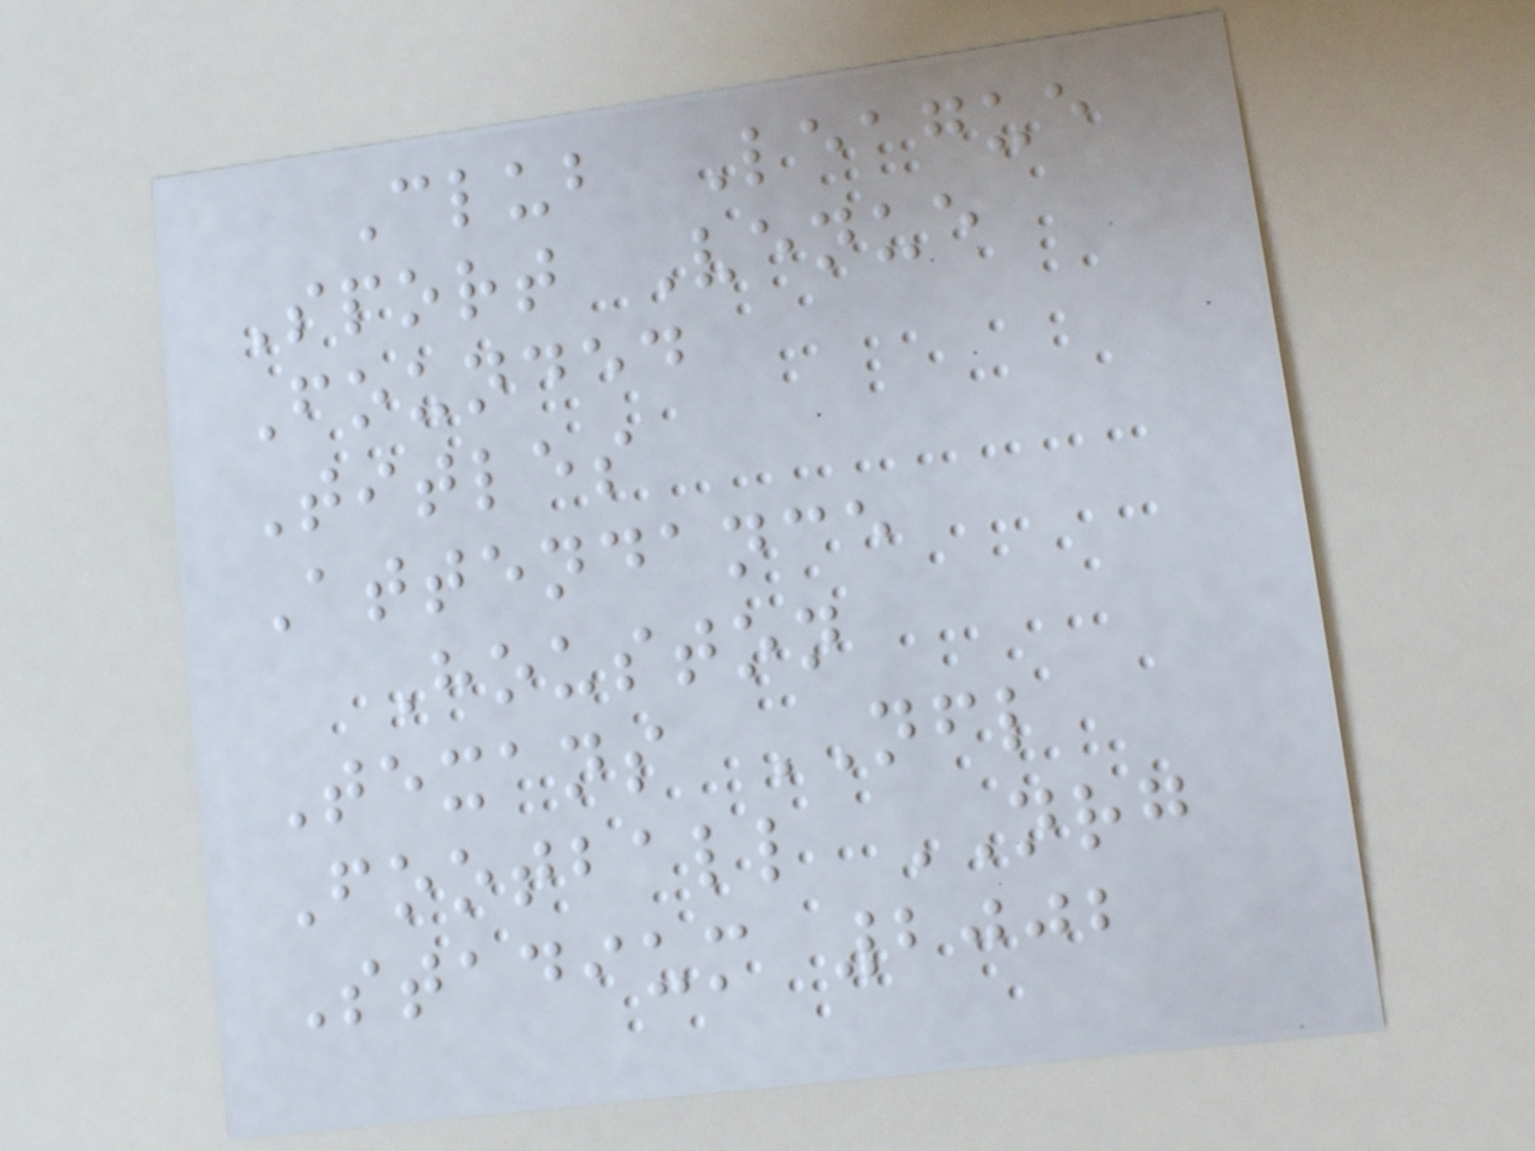Club League
Sport Venue
Founded
Titles
Attendance
Houston
Texans NFL
Football NRG
Stadium 2002
